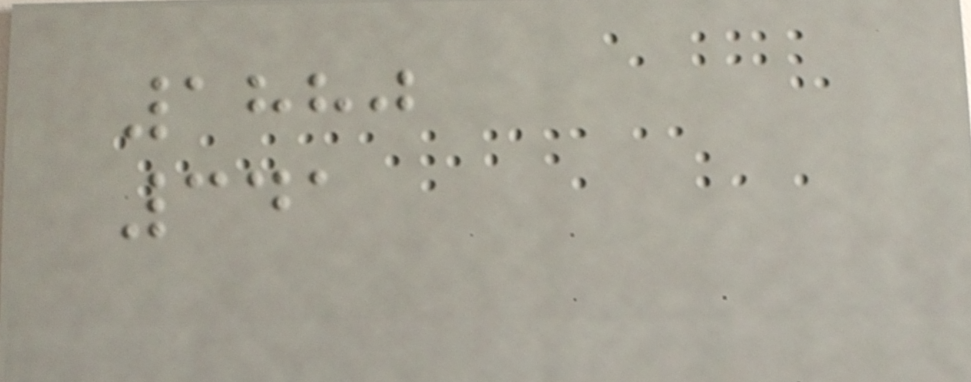1880
341
